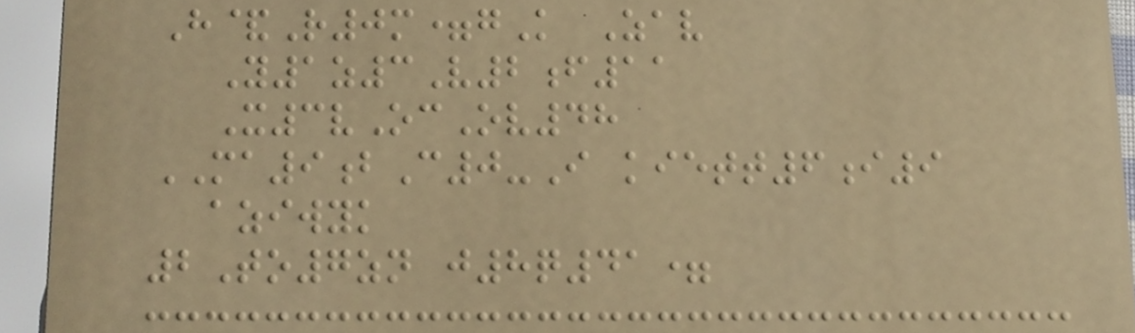H&R0m=gK Zav
Y1z3V2f11
X3vOcOv48
MA9bC0-I kiett6i9
aziwyk
2To7zn j8q41=
